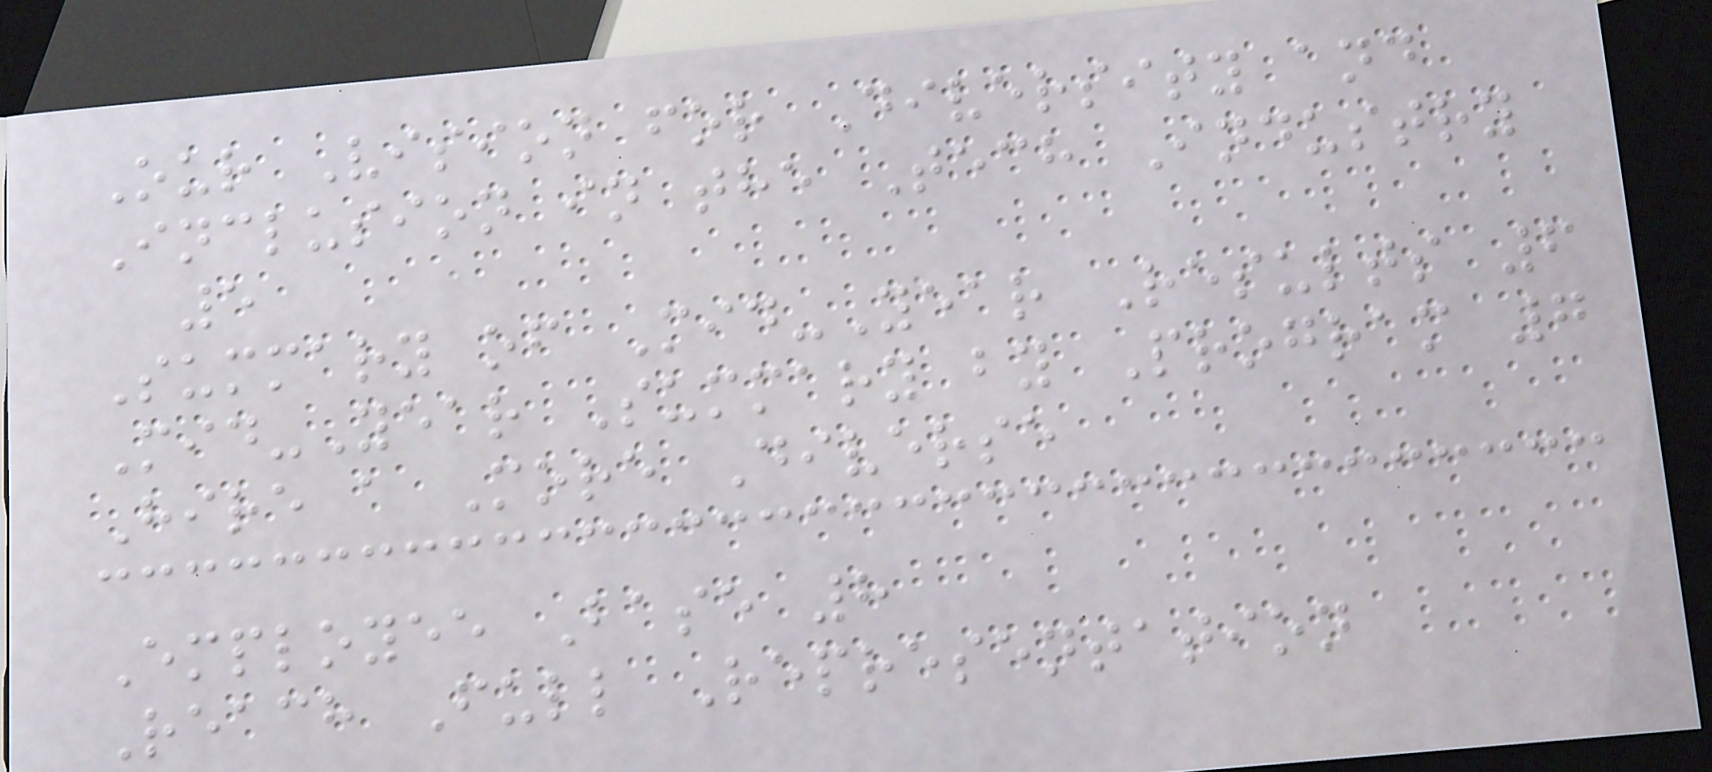Our Vision for Diversity and
Inclusion in the Tech Industry
5
Summary of Mid-Year Results 6
Mid-Year Summary by Program 7
Hire a More Diverse
Employee Base 8
Reach Full Representation
